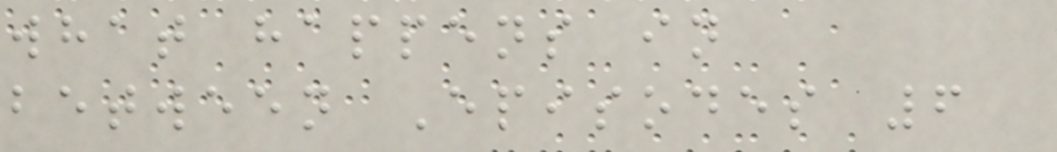what happens in
between Episodes 6
